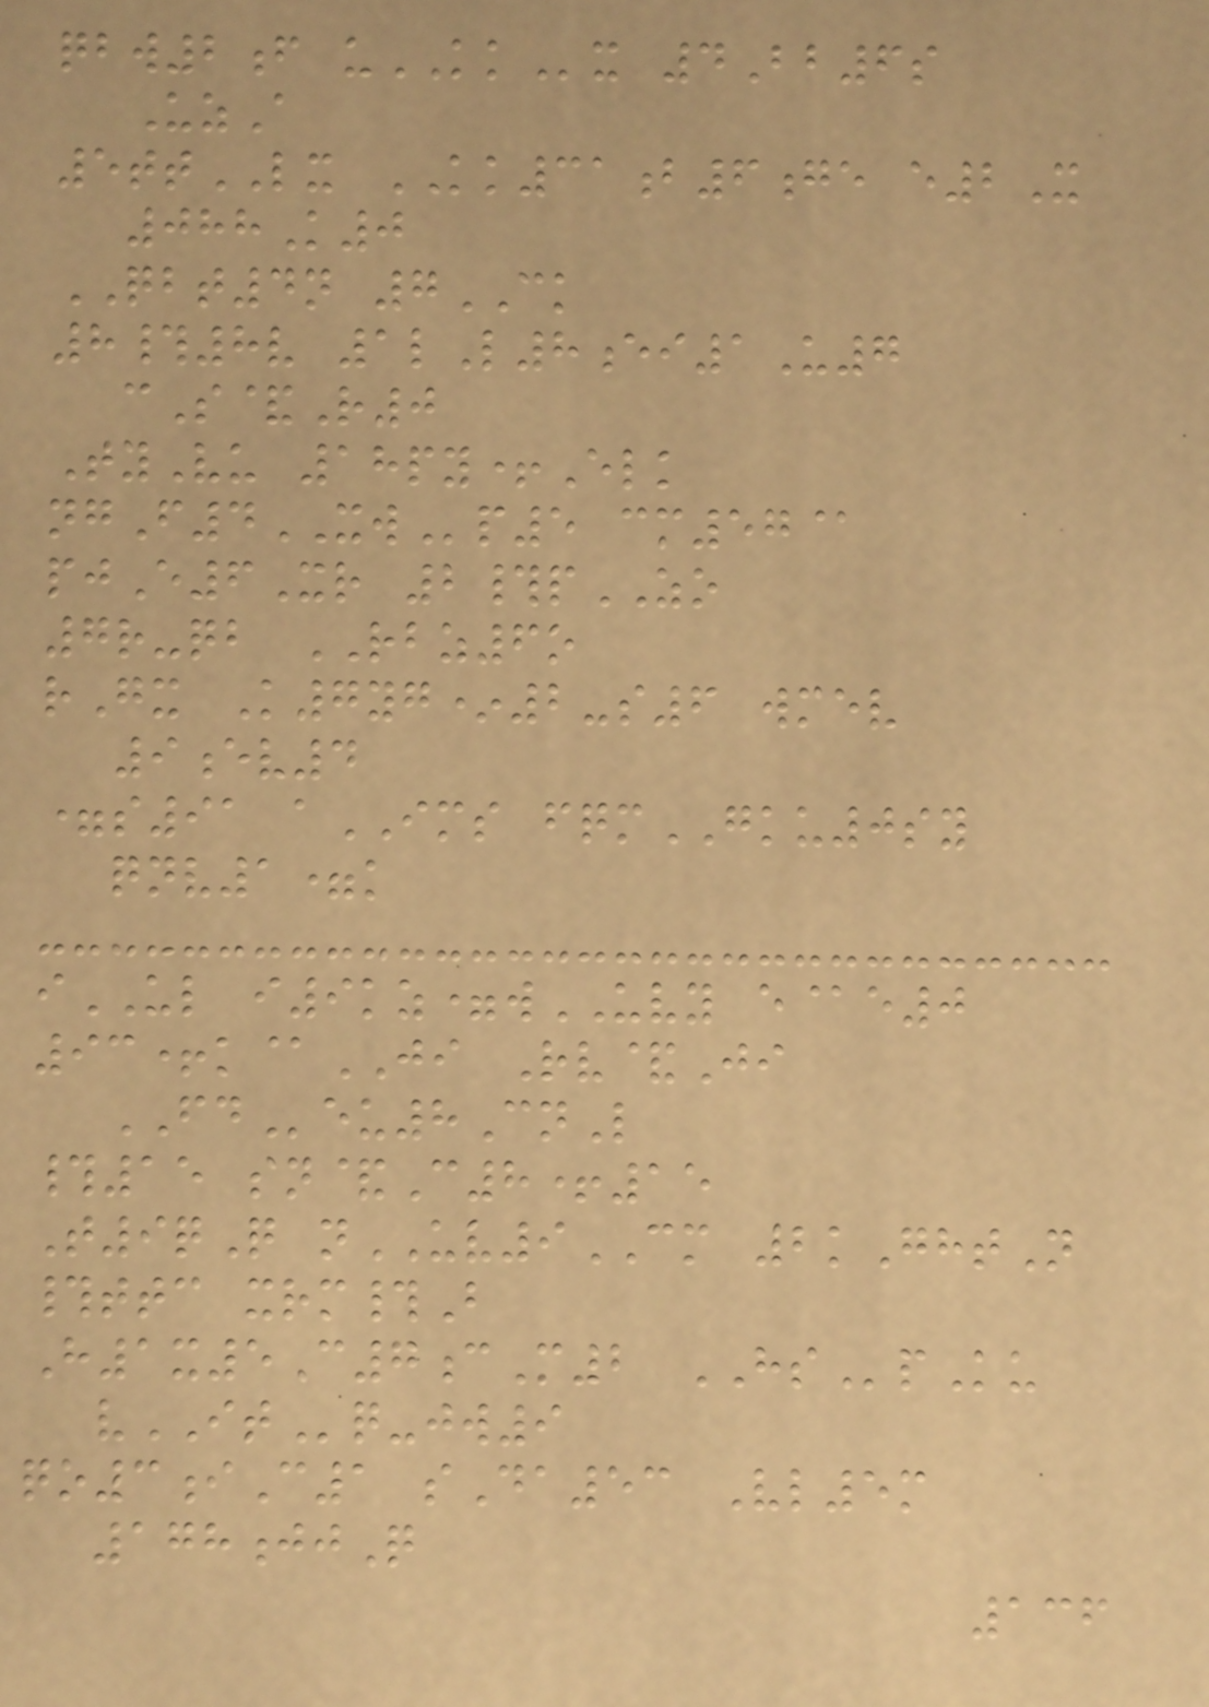qbw2f uKKx 4Bb6s
UzA
5ttLX KK31b6ge e2X
088K0
QBT4n 7CK
8#8v 1lL8ei1U7
cS&R0
TyVu 18py+Elk
ngF4XWp5 cm57@
pjE6Xr 2#pZO
7r-qb RBZ6o
rGx K7yg*2-s6 wmev
9ev4
=s91 aIMS fqmGKU0sy
qnv1=k
iUL i9kz=wUVY e@e0
93+k@JI Rv&Ji
FDeu8CnL
#15 sn&C8+15
T9qQ nUV9CM 2kGhtN
#ttc xrm#B
H1x5C7cM2 HSpKu
vITq-jw9
qo3iC1 sDa53 Vl5m
178jjQ
136
